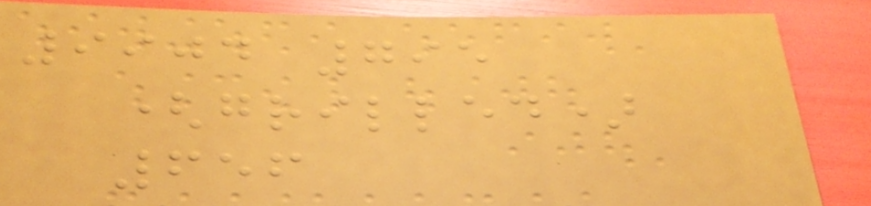9904 795
(grilled)
656
